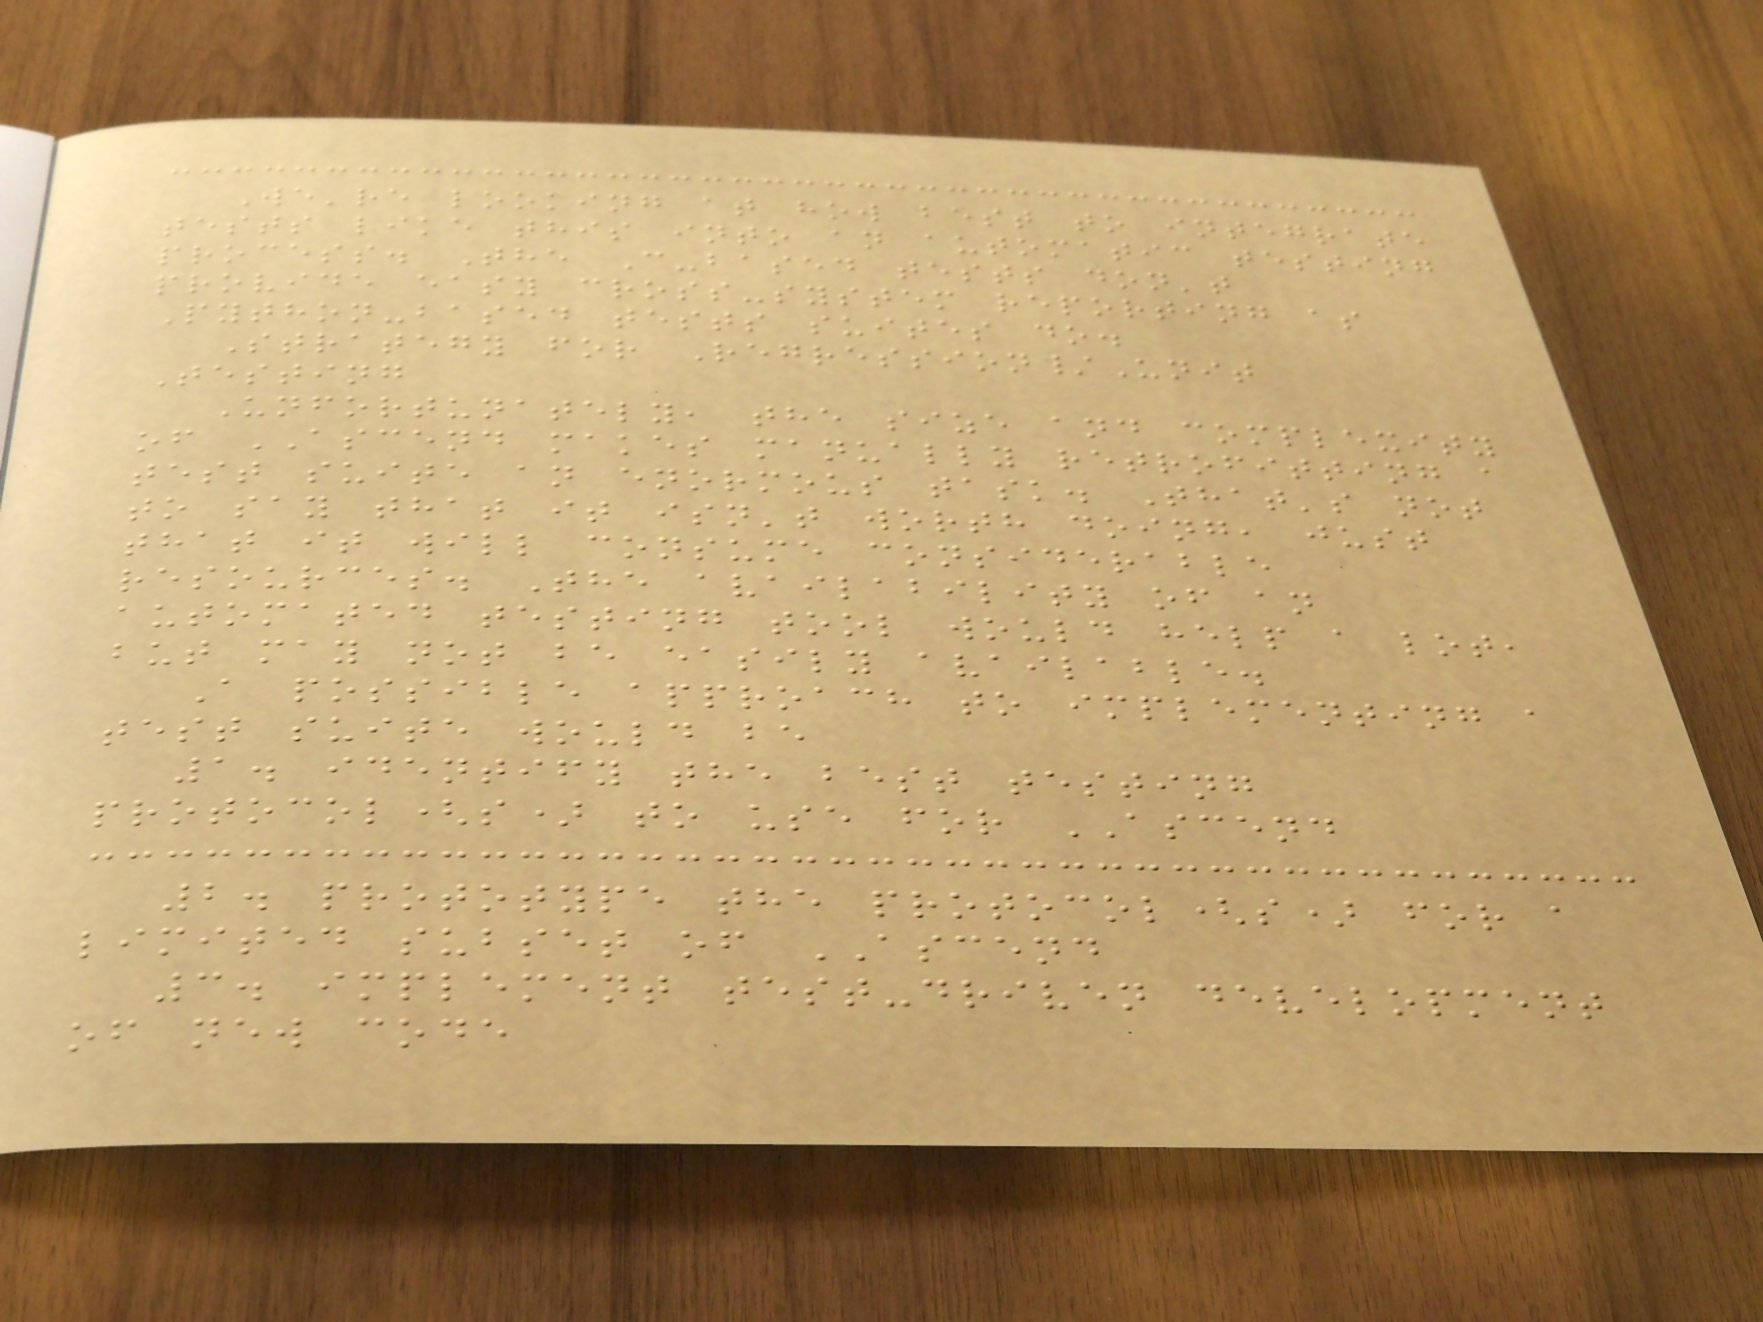We're looking at how best to integrate
tests like this into an automatic testing
process. The C-based tests don't
provide easy cross-system reporting as
Python-based tests suites do.
Strategy for Regression/Unit
Testing
Unfortunately, the size and complexity
of ASCEND makes manually retrofitting a
test suite an enormous task. That's not
to say that it isn't worth doing, just
that it will consume considerable
resources. The availability of an
automated testing tool would help a lot,
but may not be easily available.
A possible approach to implementing a
test suite would be
1. identify the best testing
protocol(s) to use for ASCEND
2. prototype the protocol(s) for a
limited subset of ASCEND
3. implement test-driven development
of new code
